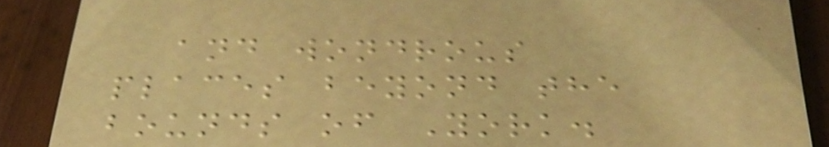and wondrous
places beyond the
bounds of York.
